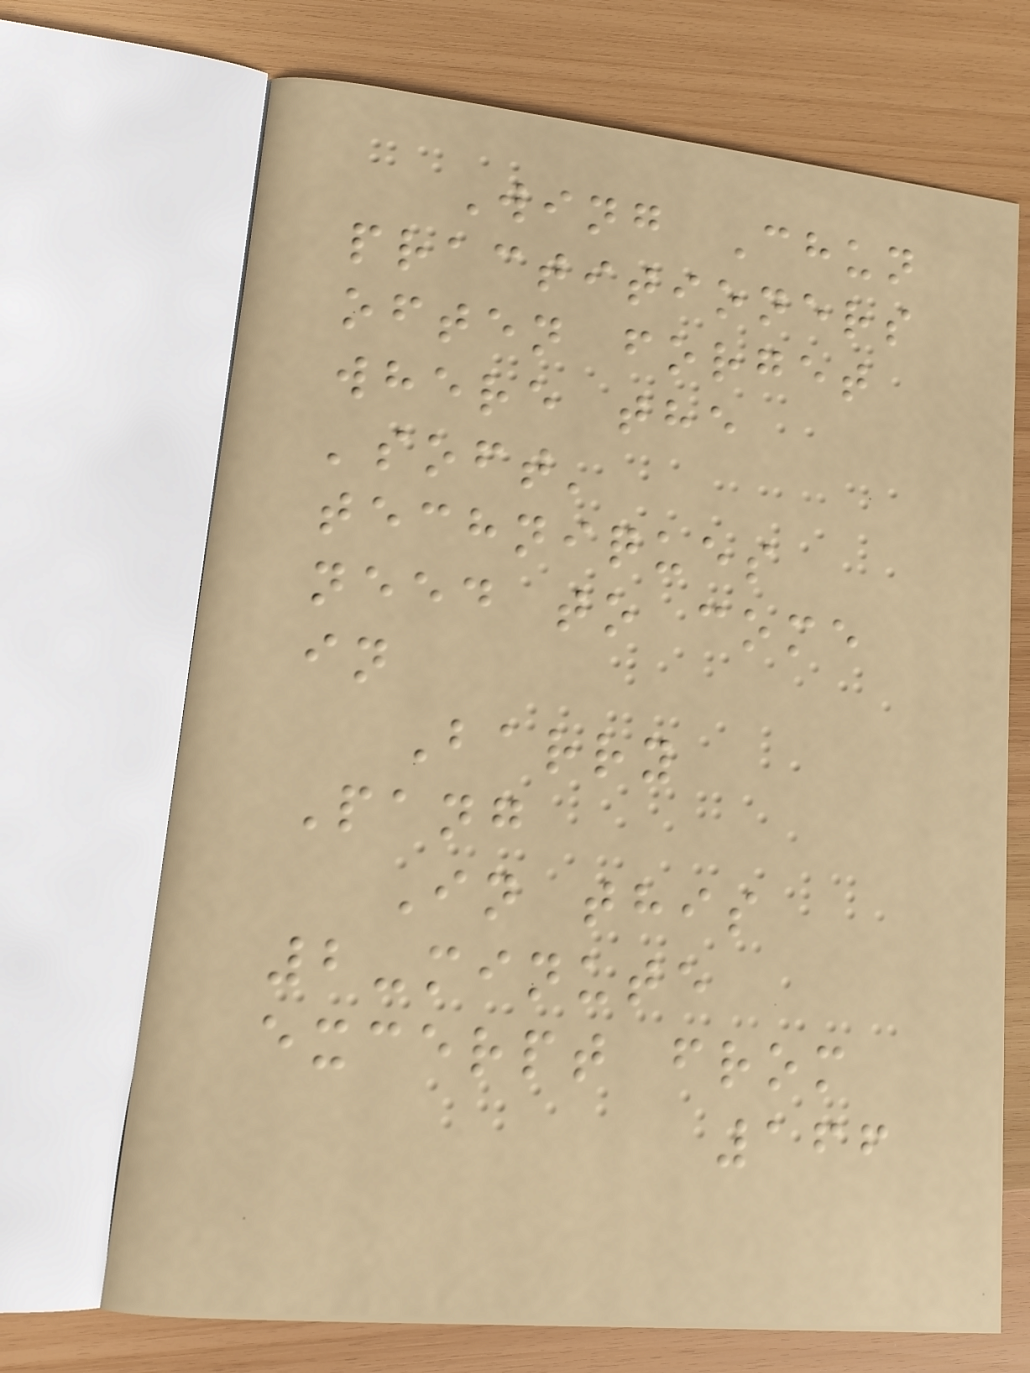Wing Chun
practitioners
often forget
where the
'soft'
techniques
need to come
in
Barry
Pang
In this
2-minute
excerpt from
166
